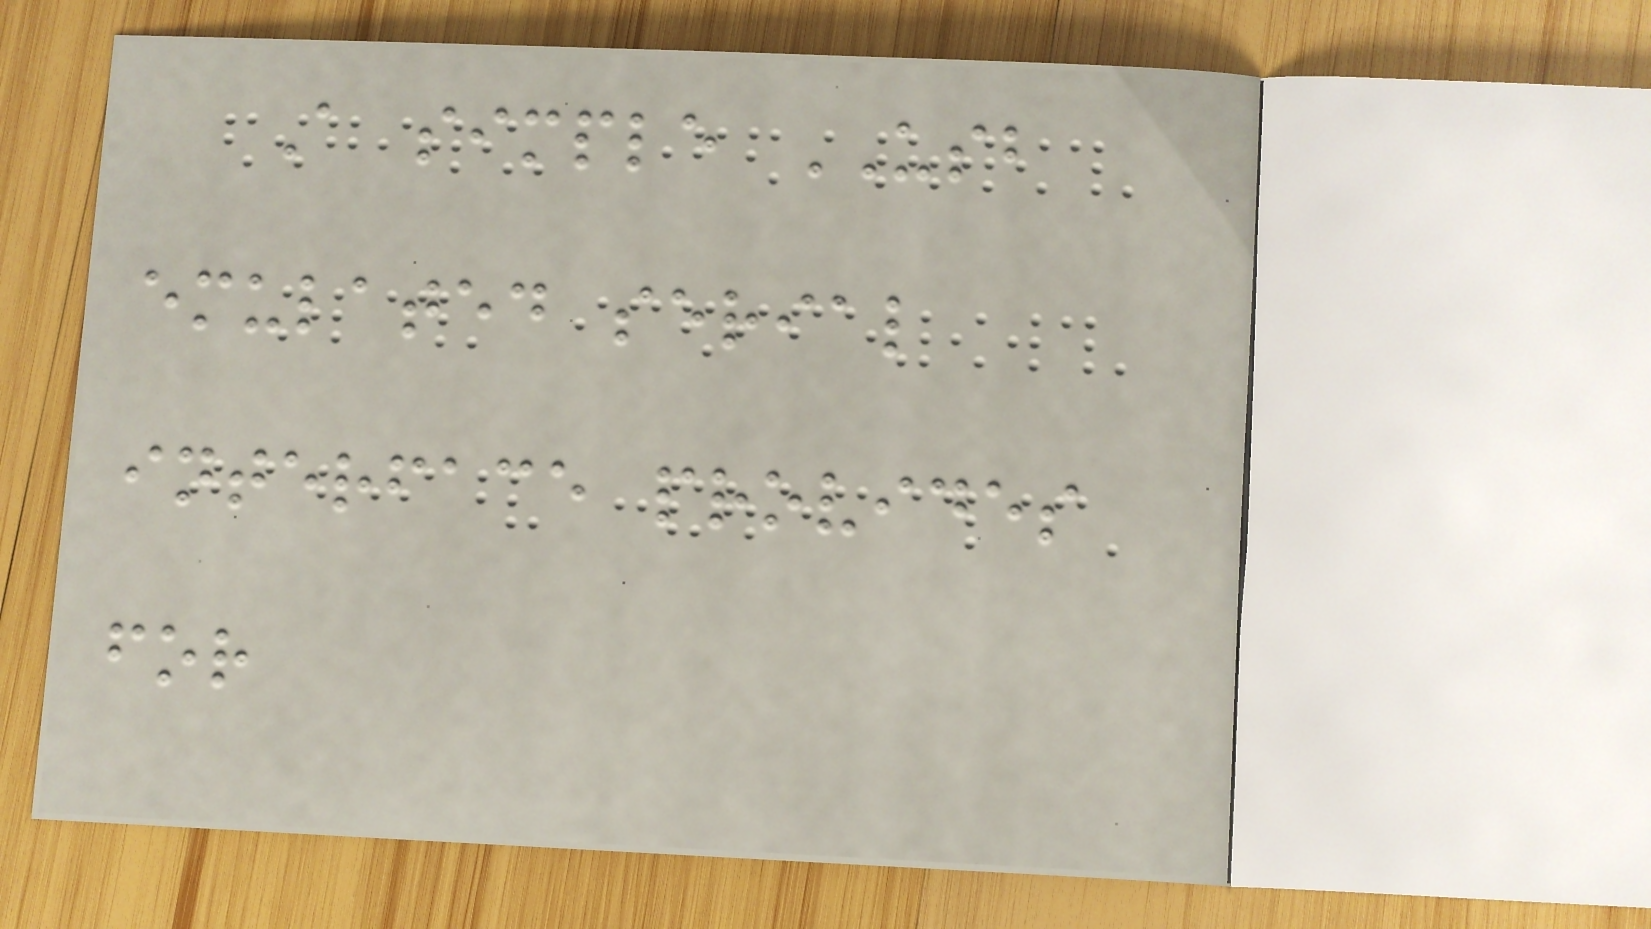A simple USB
emulated serial
interface provides
for
